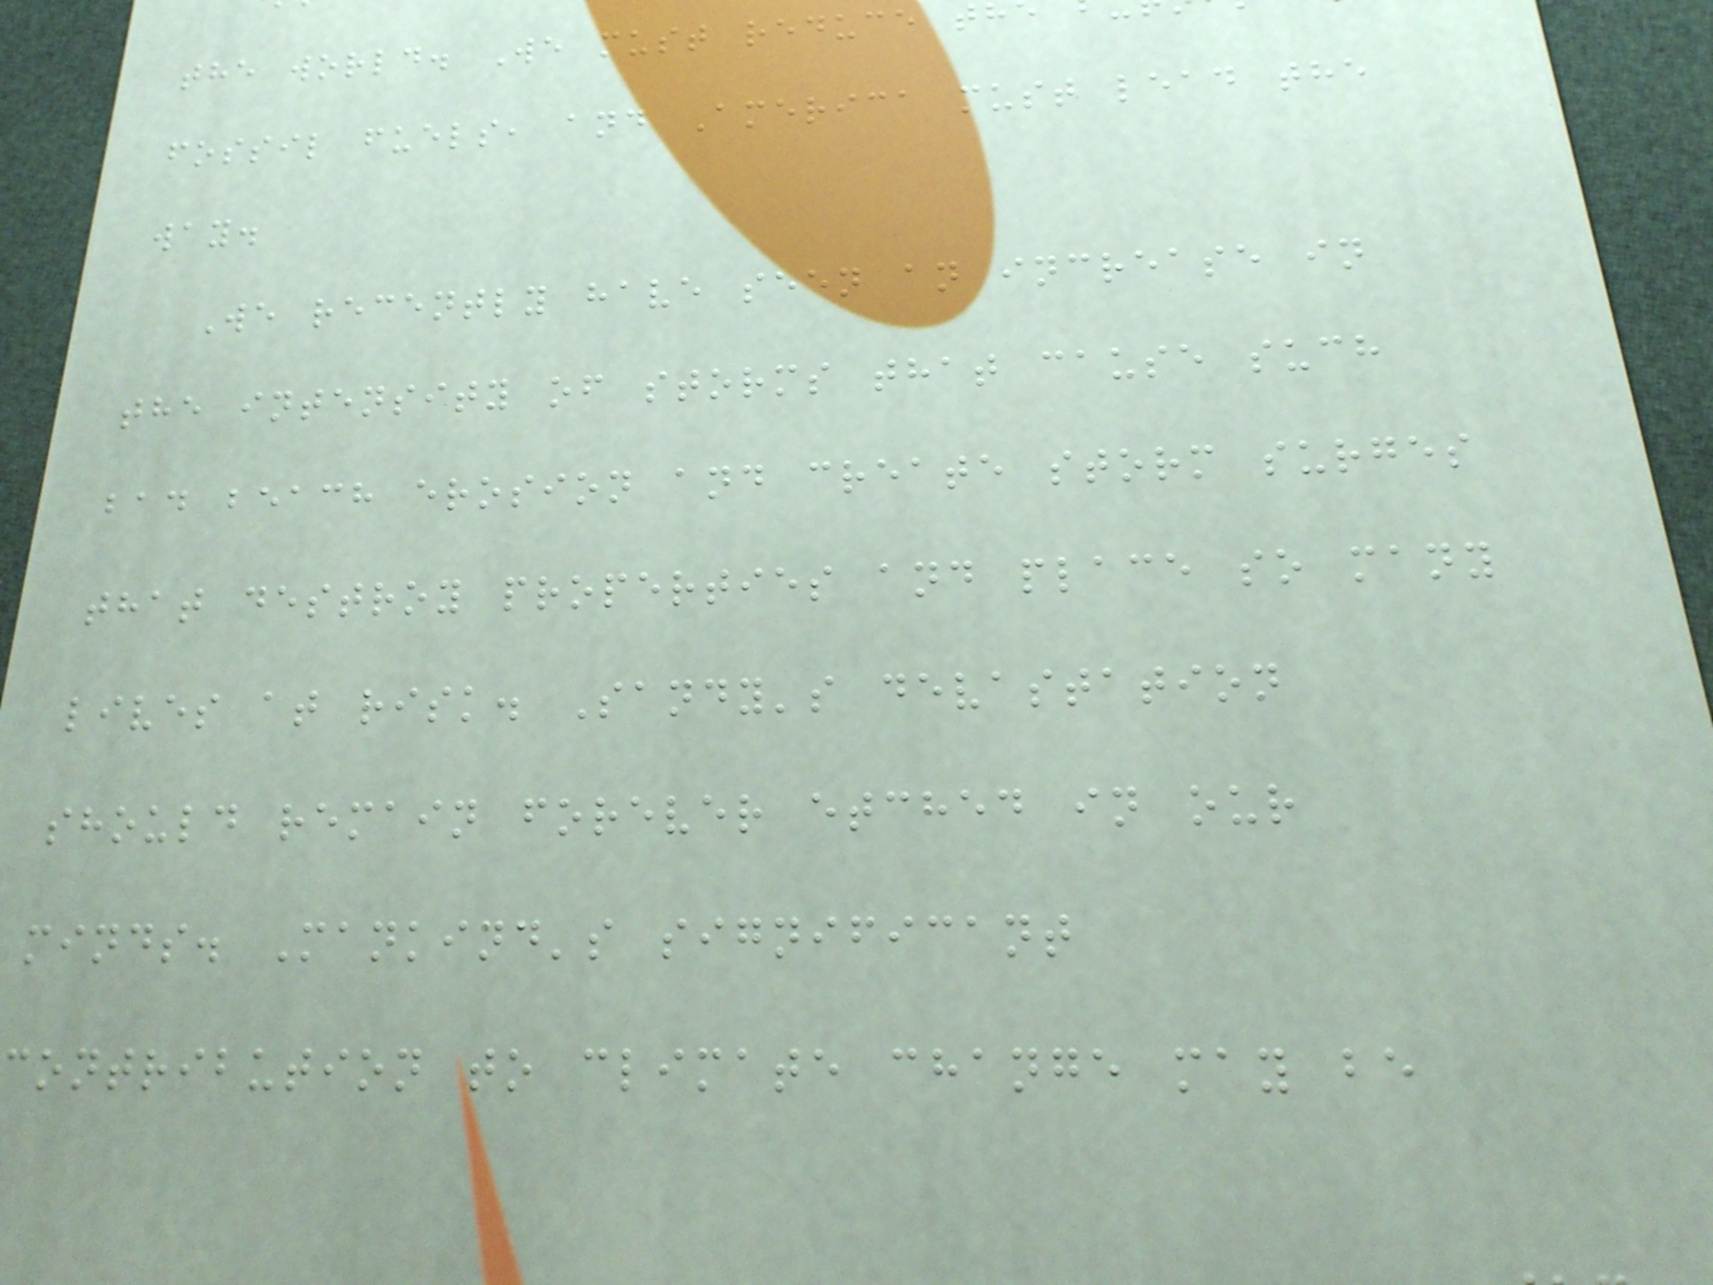the world. We must reduce t
fossil fuels, and America must lead the
way.
We recently have seen an increase in
the intensity of storms that cause such
bad beach erosion and create storm surges
that destroy properties and place so many
lives at risk. Sandy's devastation
should remain forever etched in our
minds. Mankind's significant
contribution to climate change may be
